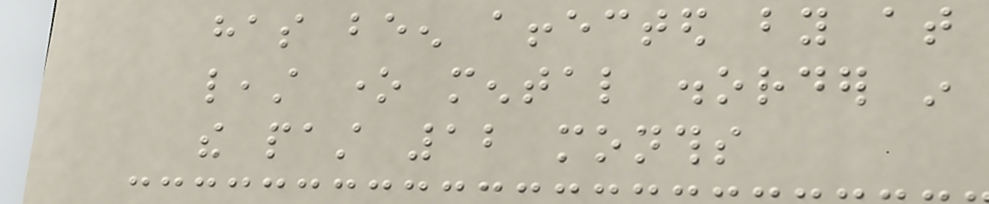has been affected by at
least one mental disorder in
the past 12 months
